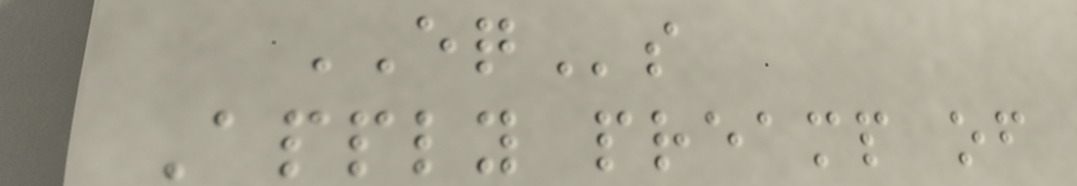EQs
Apply preamp of
